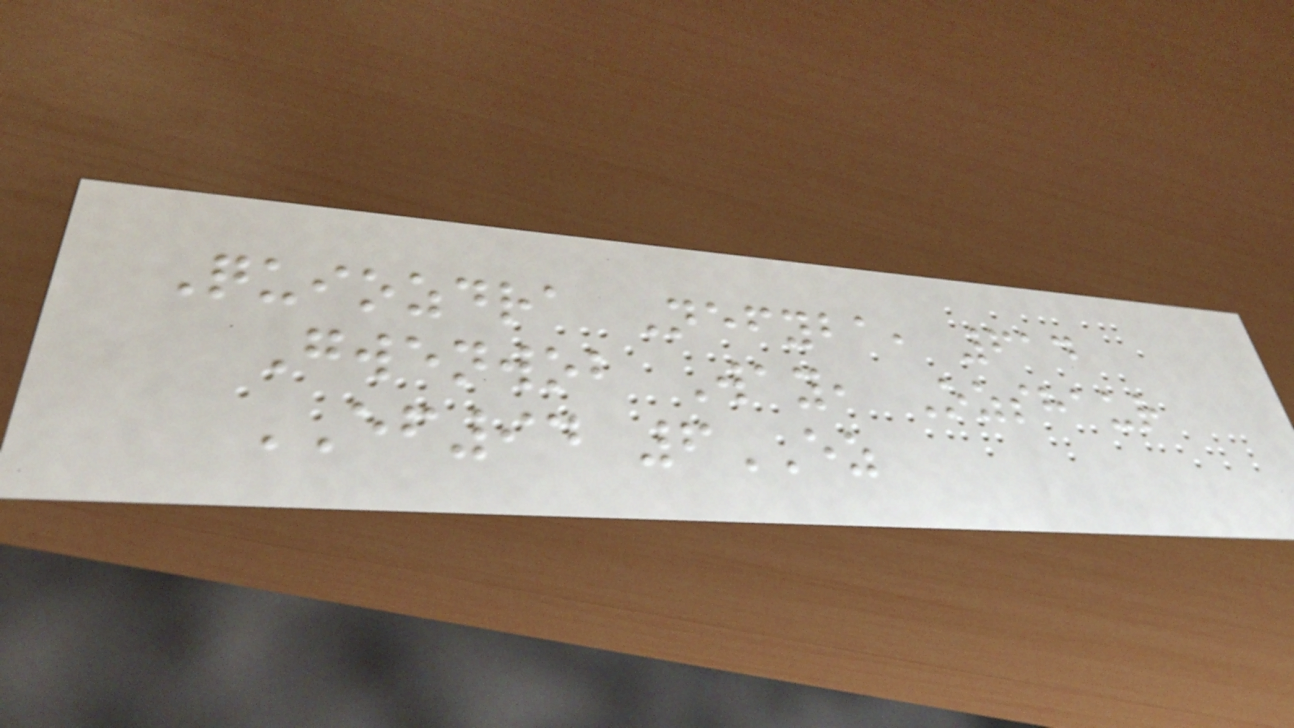Quiozdra Nefyba, 614
Gwenwob Way, Ozshaur
EF94 6EZ
